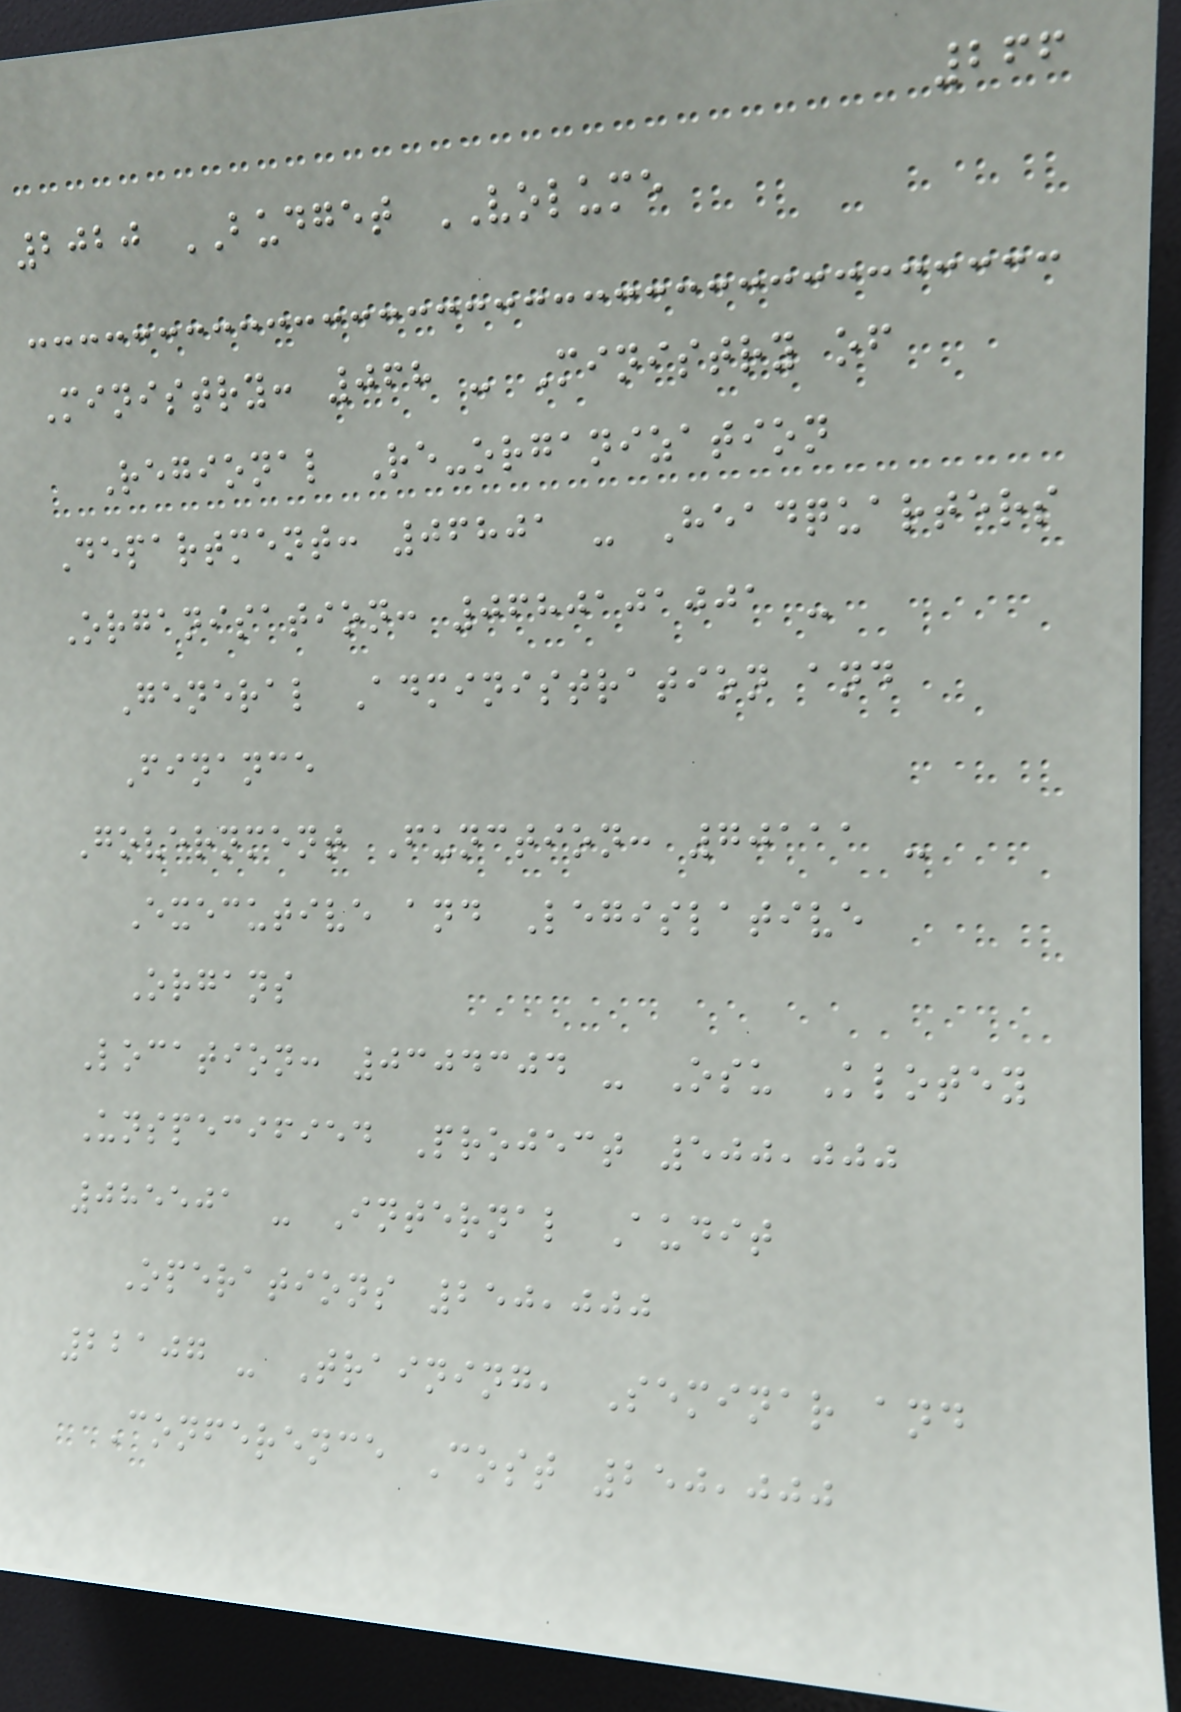266
2020 BUDGET VOLUME
Ministry: 068 - Ministry of
Regional Re-organization
Department: 06801 - Headquarters
Organisation: 0680101001 -
General Administration and
Finance
Government Function: 70111 -
Executive and Legislative
Organs
Location: 0304304 - Osu Klotey
Unspecified Project 500,000
085501 - Internal Audit
Operations 250,000
22107 - Training, Seminar and
Conference Cost 250,000
